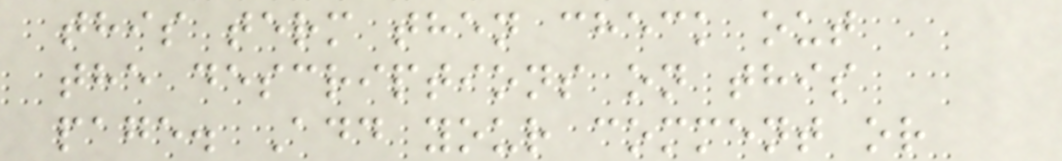this term then check out
the descriptions on this
page. Add your comment or
